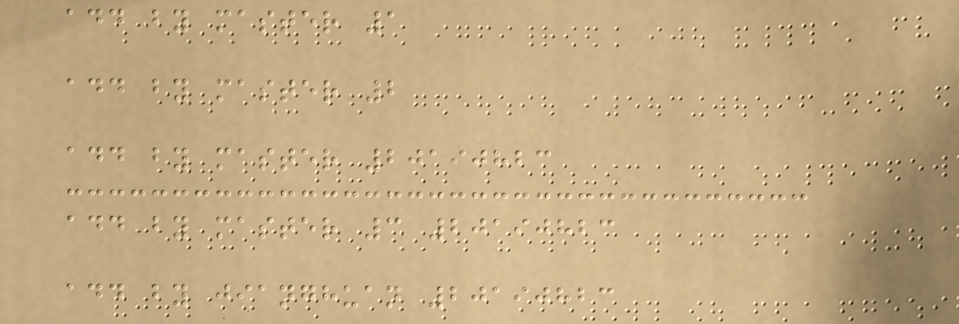add by master 1
add by master 2
add by master 20190823
add by master 3 20190823
add by jianghuan 20190823
